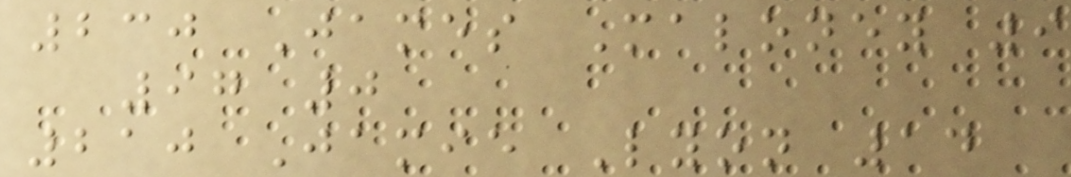230 James Maloney 9
97 0
210 Jamie Lyon 14
